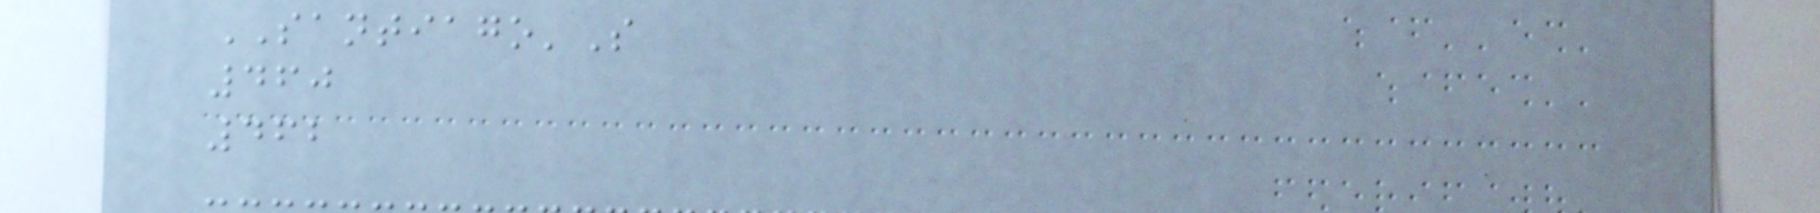SANTIAGO'S
460
462
